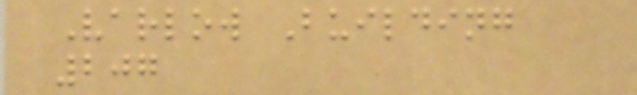Varlow Building
207
